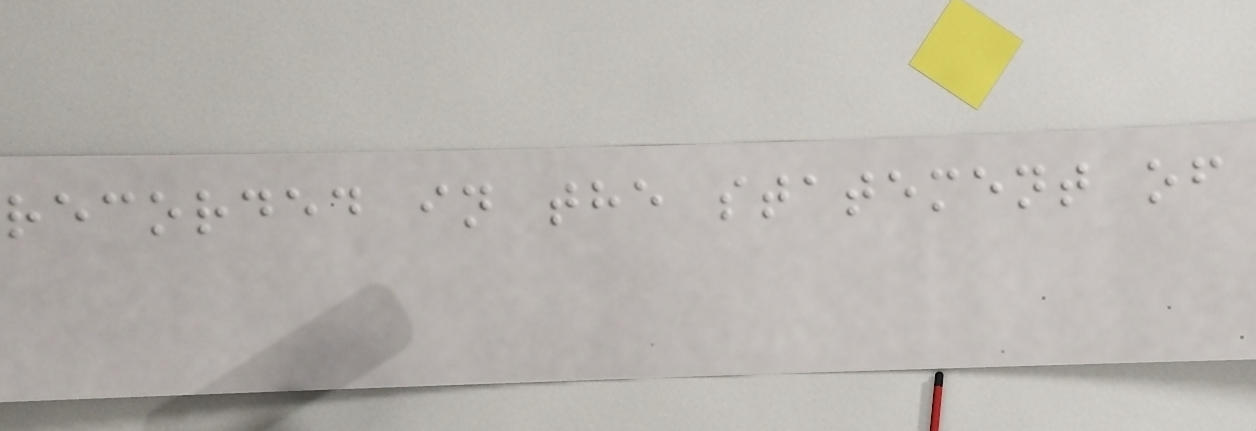recorded in the statement of
